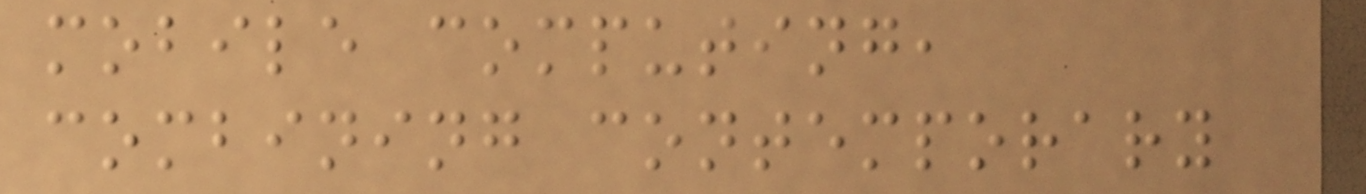mobile computing,
combining contemporary
